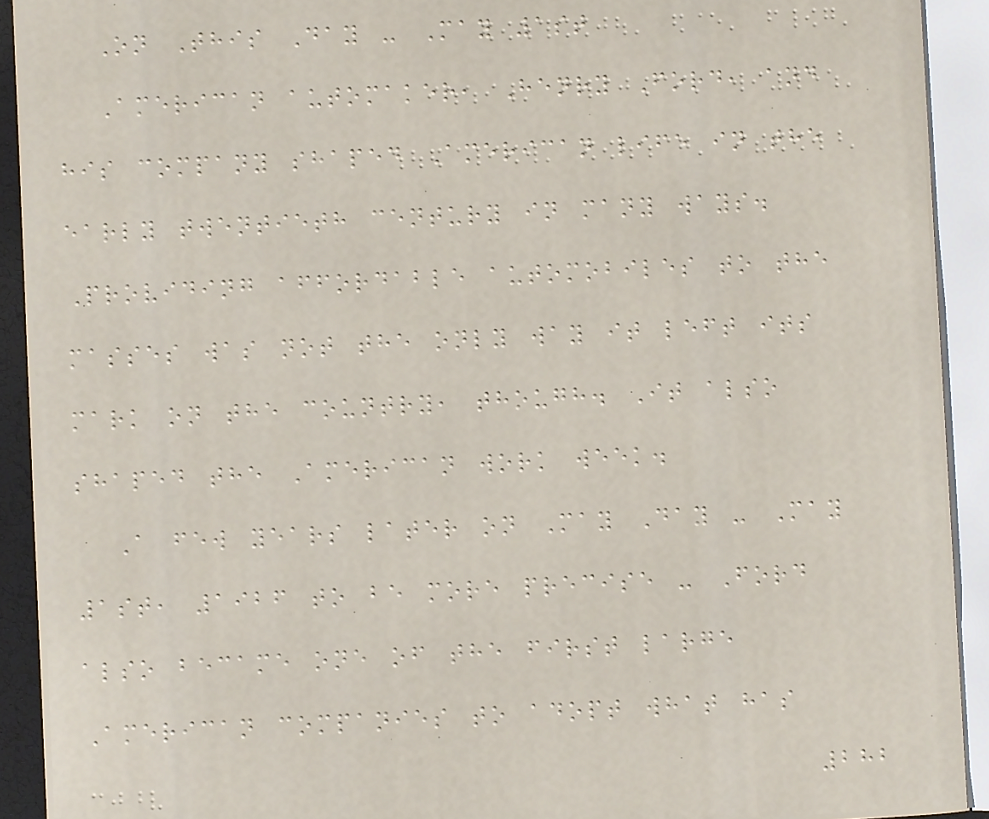On This Day - May 1st
American automaker, Henry Ford, and
his company shaped American life in the
early twentieth century in many ways.
Providing affordable automobiles to the
masses was not the only way it left its
mark on the country, though. It also
shaped the American work week.
A few years later on May Day - May
1st, 1926 to be more precise - Ford
also became one of the first large
American companies to adopt what has
282
